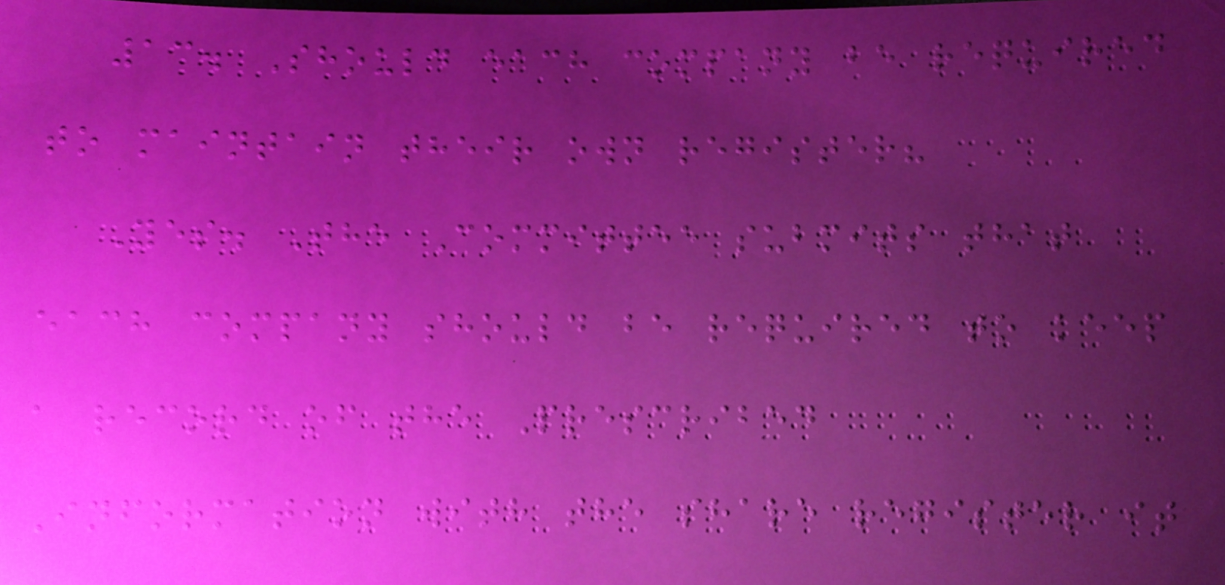13. Should each company be required
to maintain their own register?
Yes. The Committee submits that
each company should be required to keep
a record of the Prescribed
Information with the share register it
